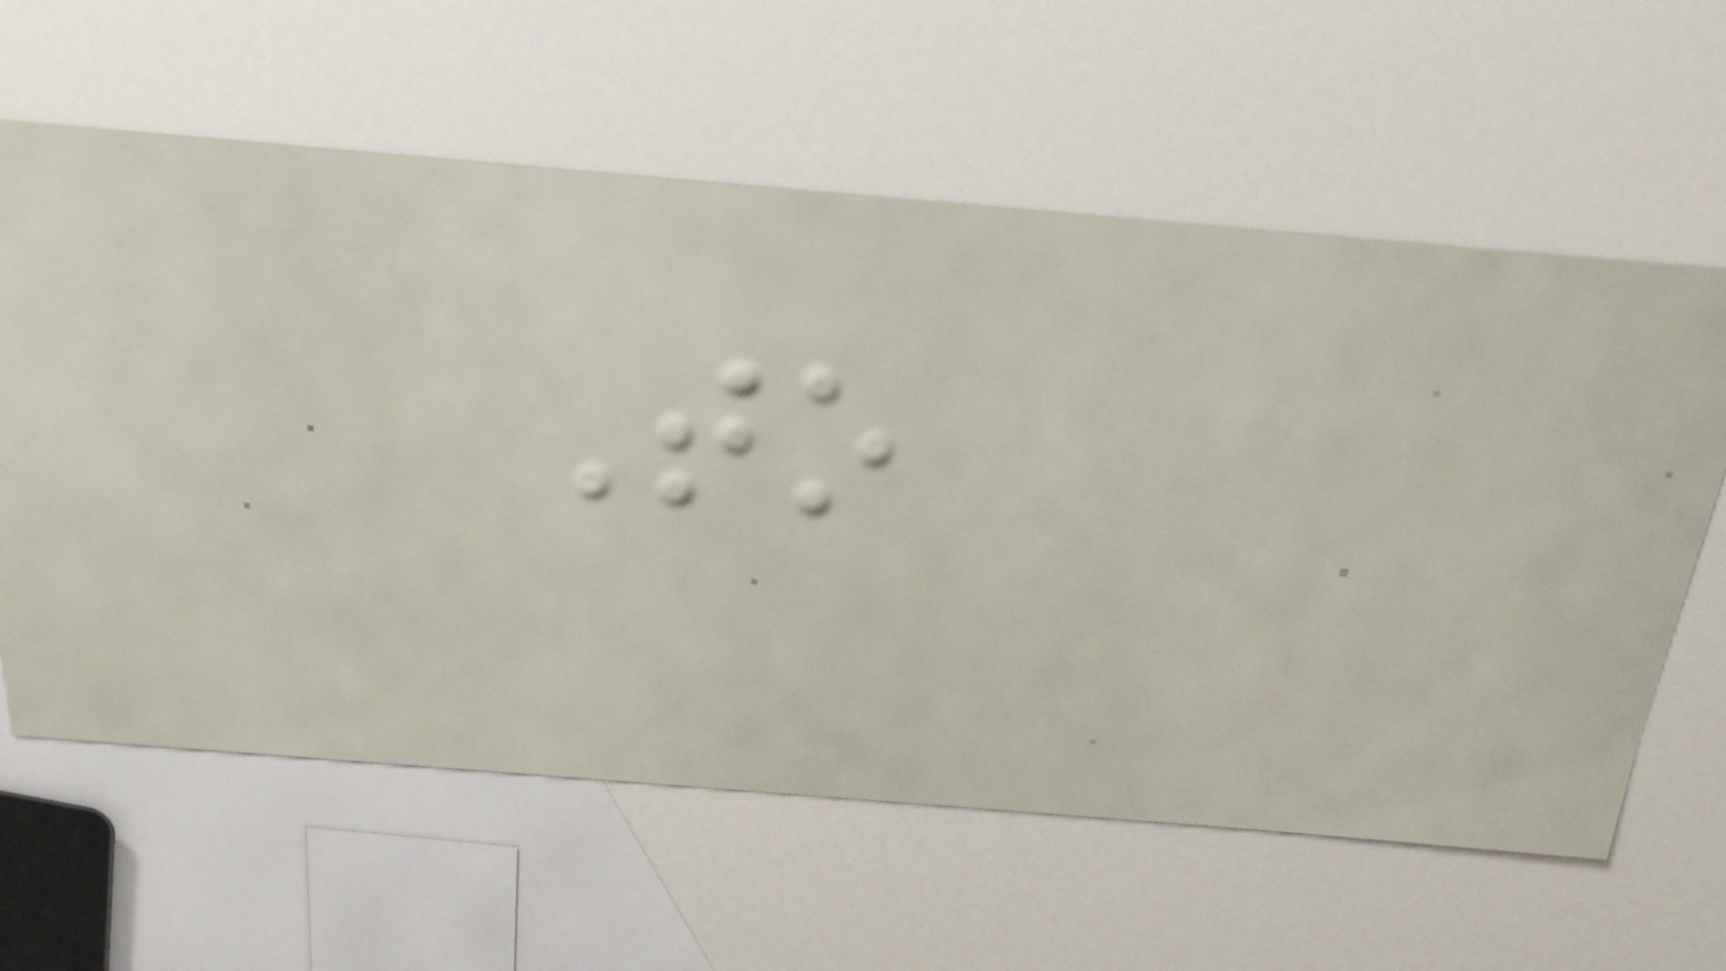To
